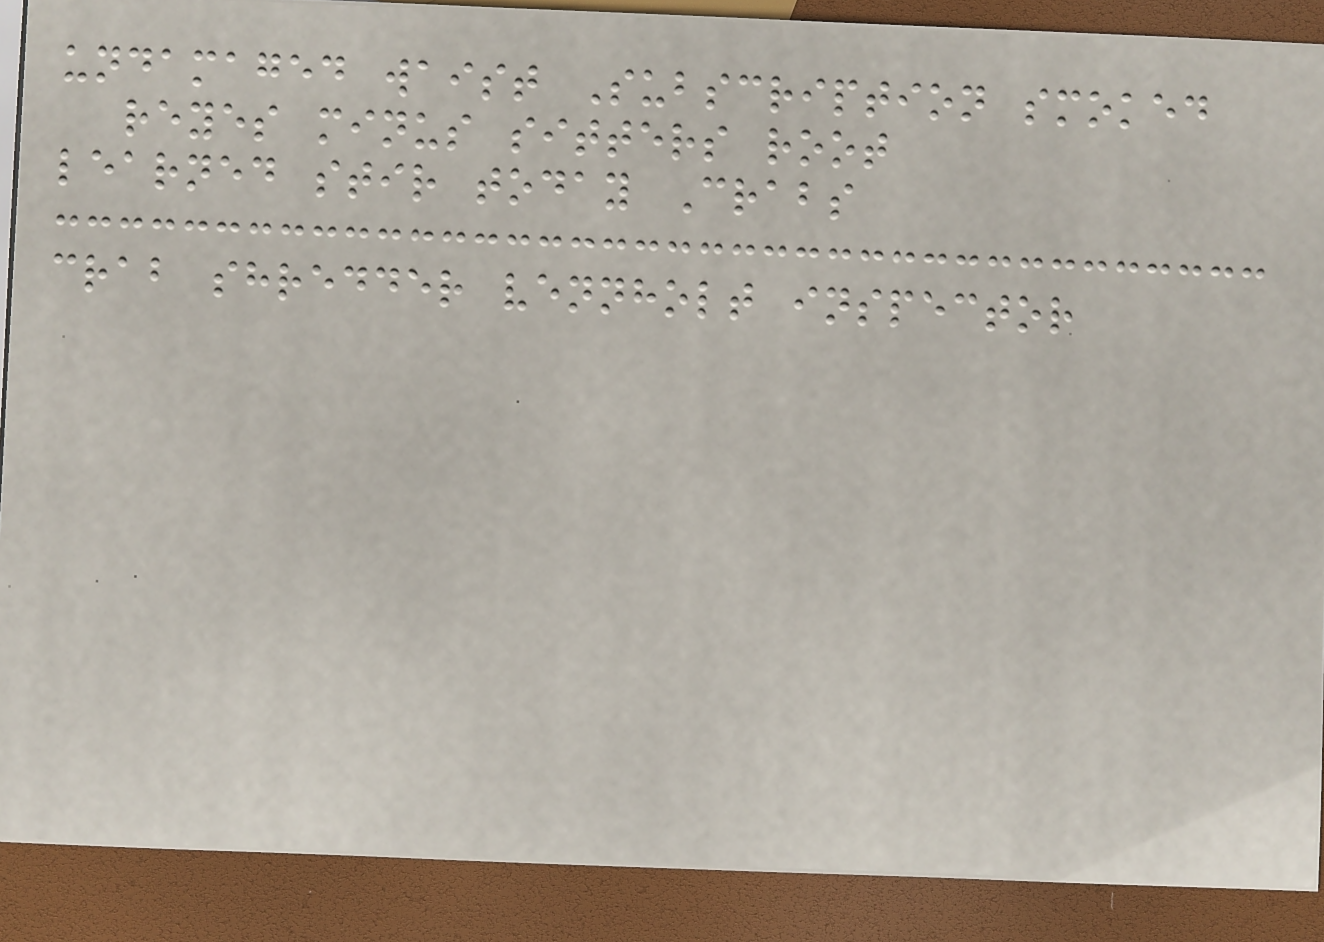undamaged waist Subscription smoked
reyes minus sitters root
learned stir today Crabs
crab shredder vennholt inspector
